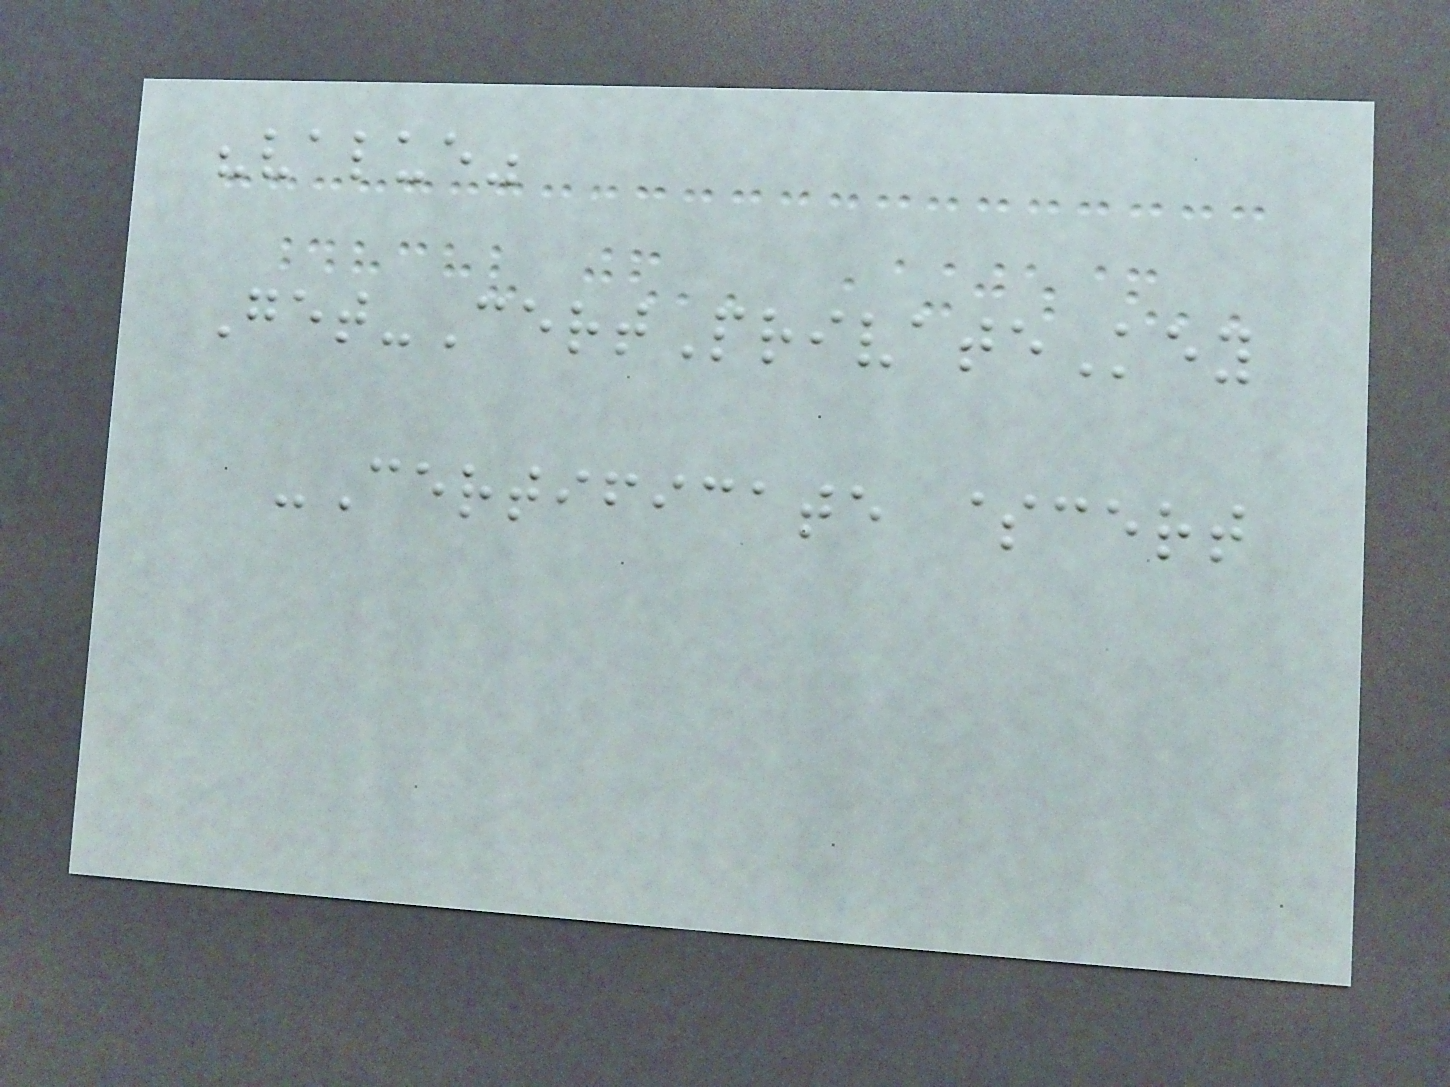"value"
Get-CertPrivateKey
-Certificate $cert
